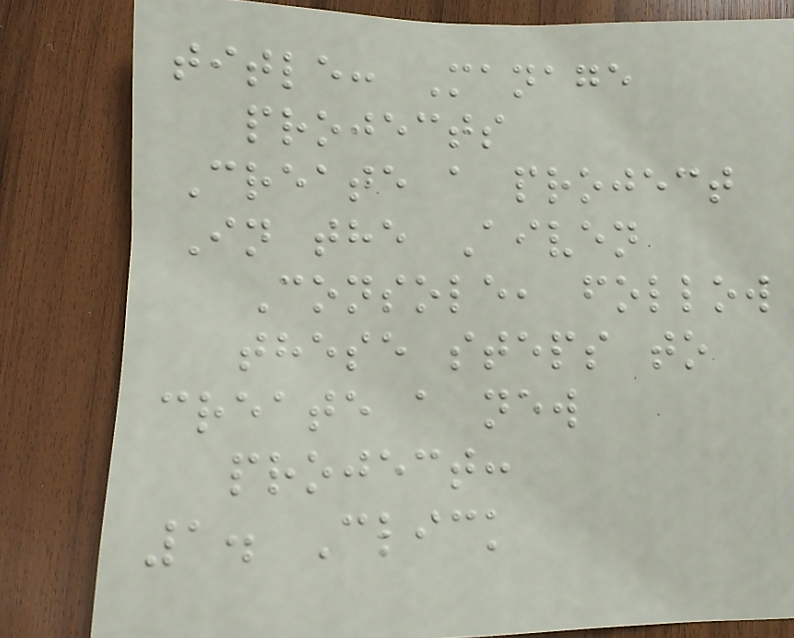title: Manage
projects
Create a project
In the Aiven
Console, follow
these steps to
create a new
project:
1. Click
